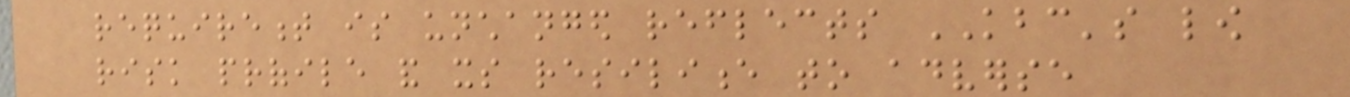requirement is unchanged reflects KBC's low
risk profile and its resilience to adverse
